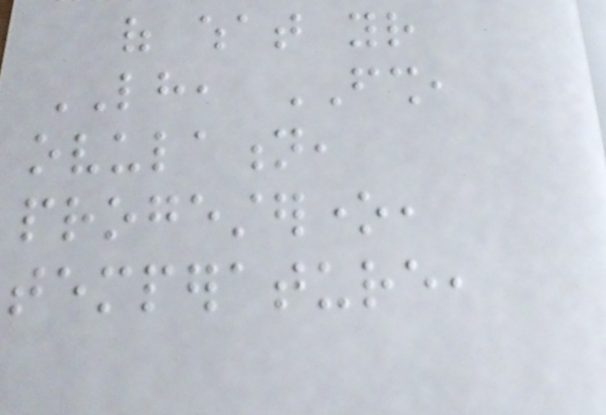of what your
LH, FSH,
ovulation,
progesterone,
temperature,
